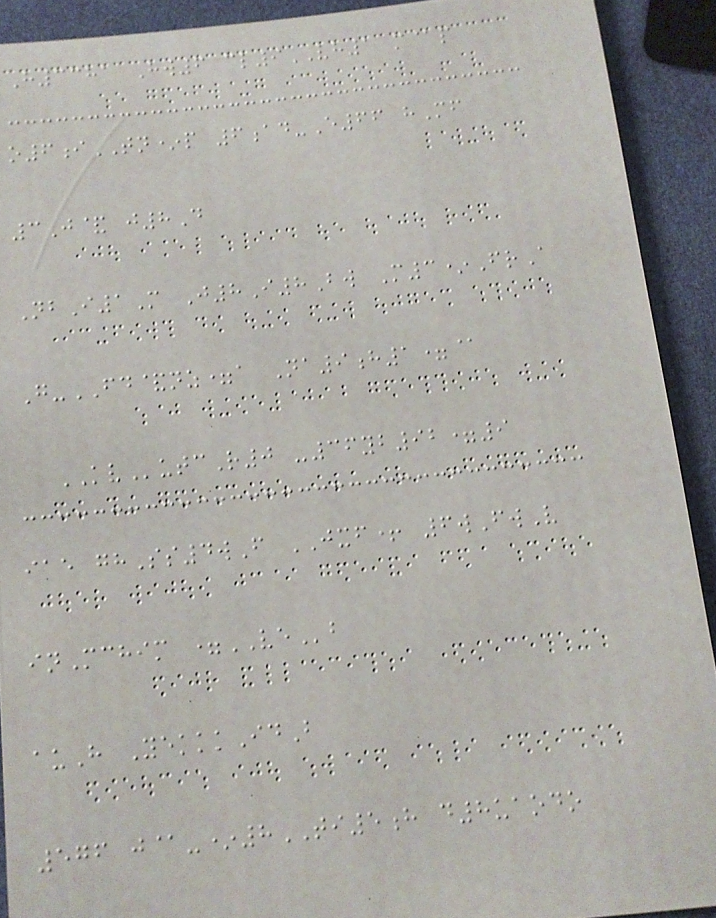H3381 Hw6 cl9VH1 m@p
o6iTN*p 6ad-E66 hMf
3J& j8D
NbI1M J8I8Bw M3*FrA
G-FD&nz=a Na9h1=@
KVutcR0 -36yb92=9
iae ghSs4wF JXF+ 6wFwV
inMchim =VEb
auH YekkkIdB
576 j@-*8TI5h d8uaodo
